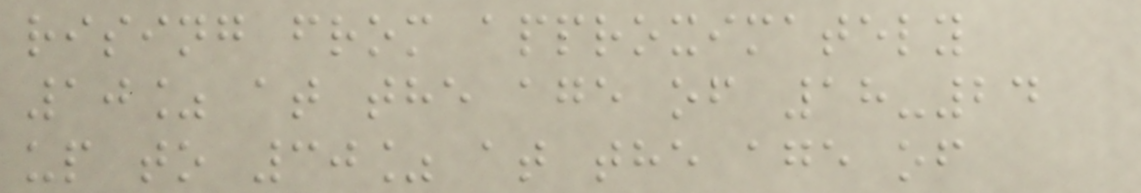rising from approximately
10% at the age of 18-24
up to 30% at the age of
